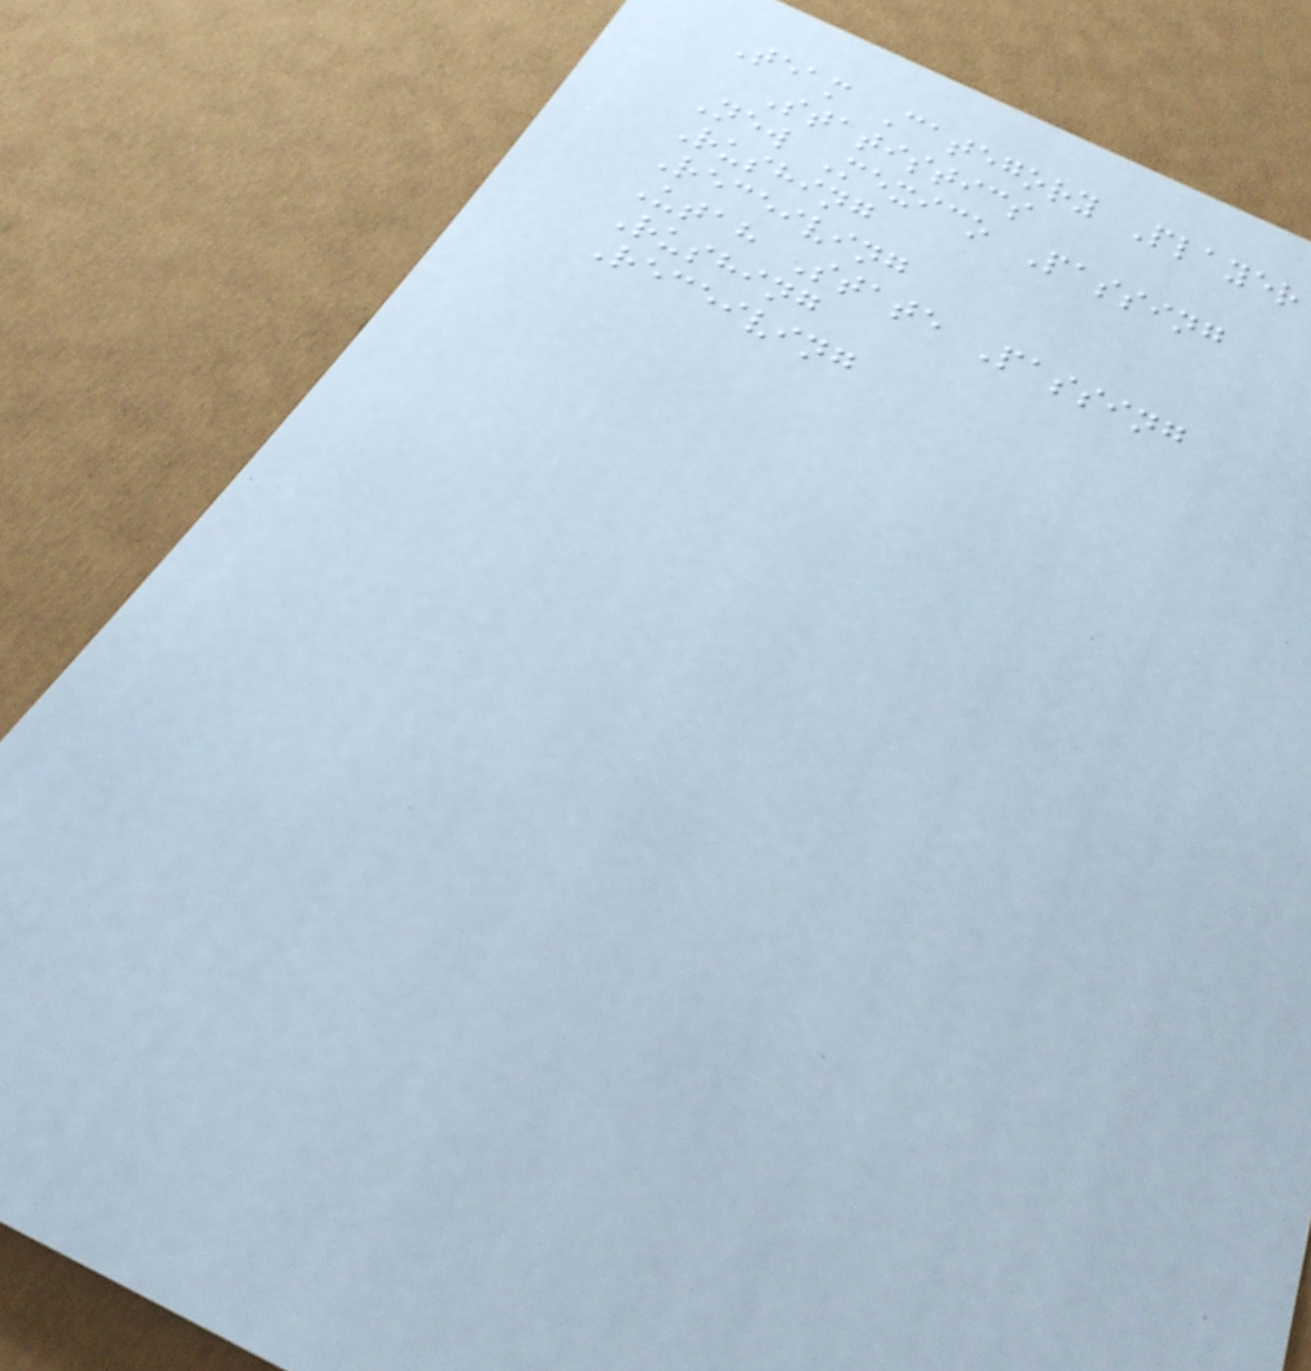Team Category Player
Statistics
New Mexico Passing
Rushing
Receiving
Utah State Passing
Rushing
Receiving
